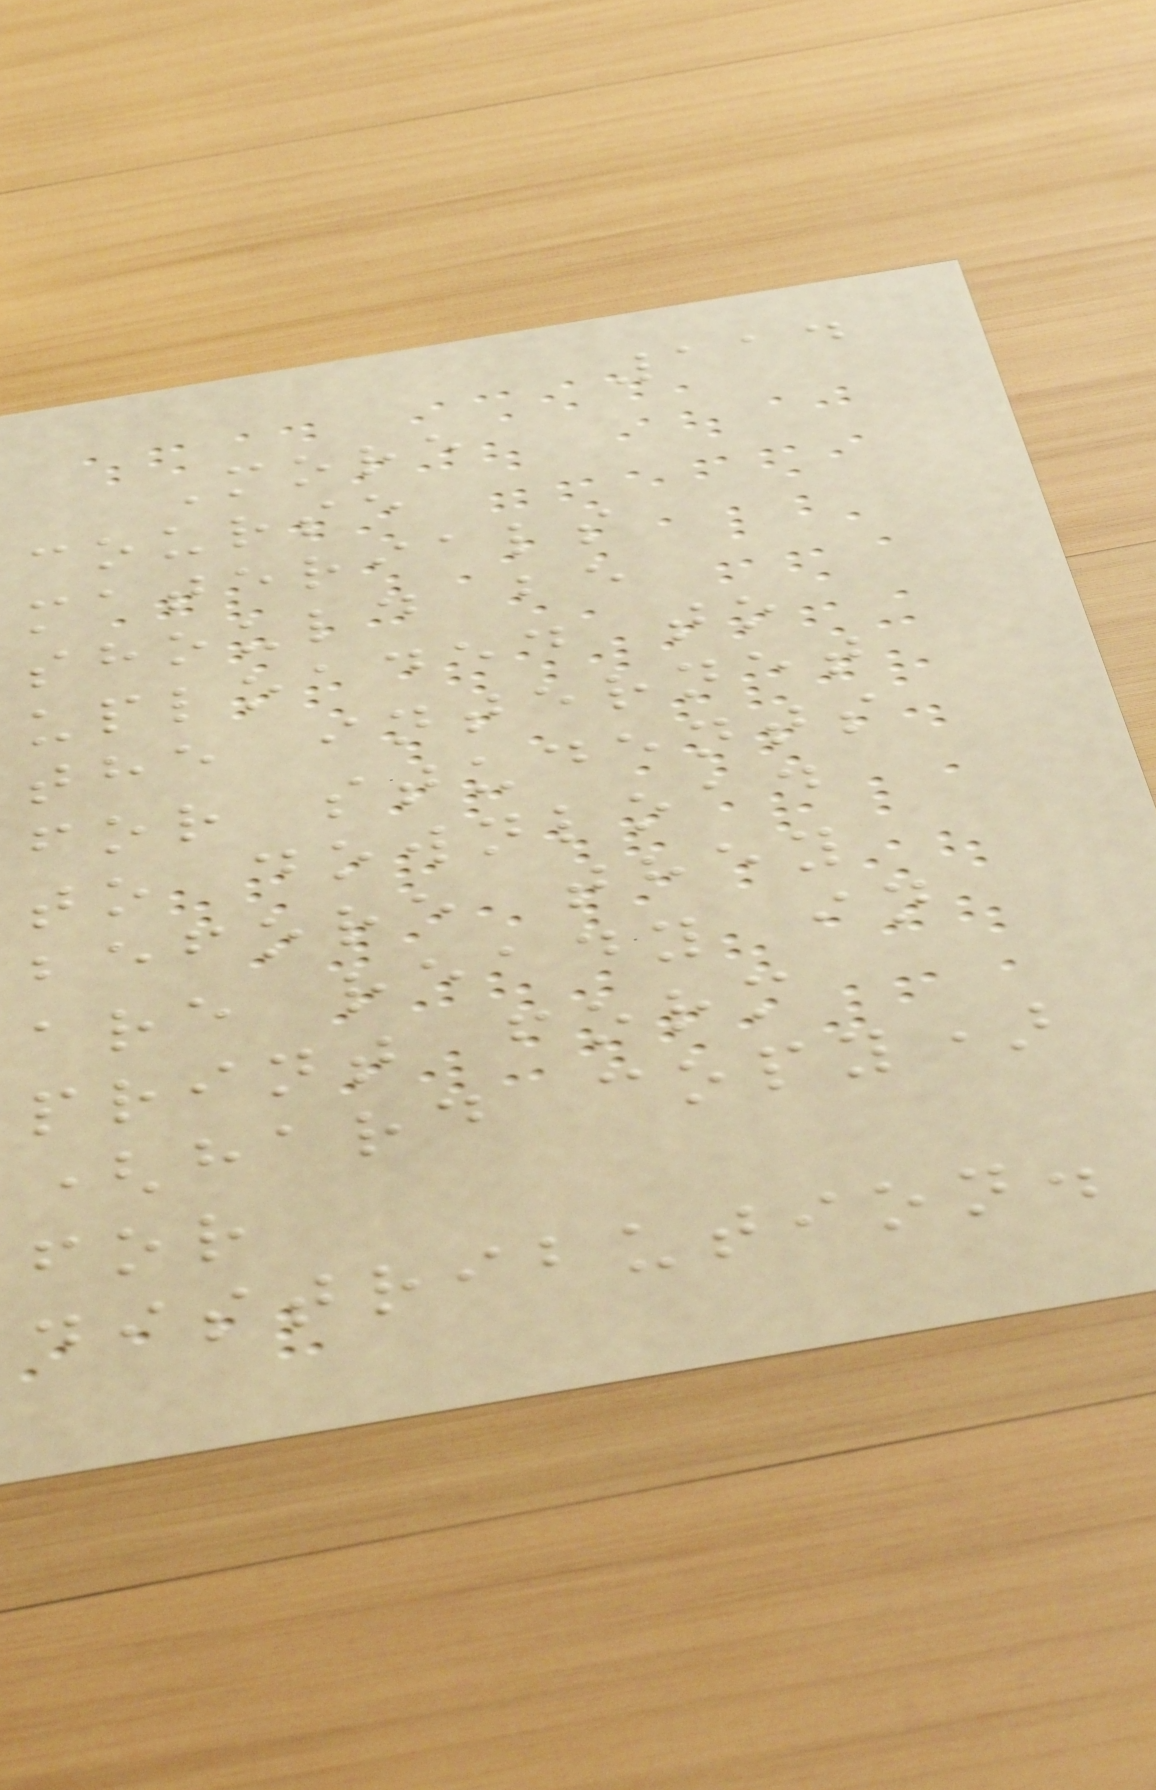114
More
course
materials
should be
uploaded to
the internet
for students
to download
before they
are ready in
print form
(hard copy)
for
distribution.
